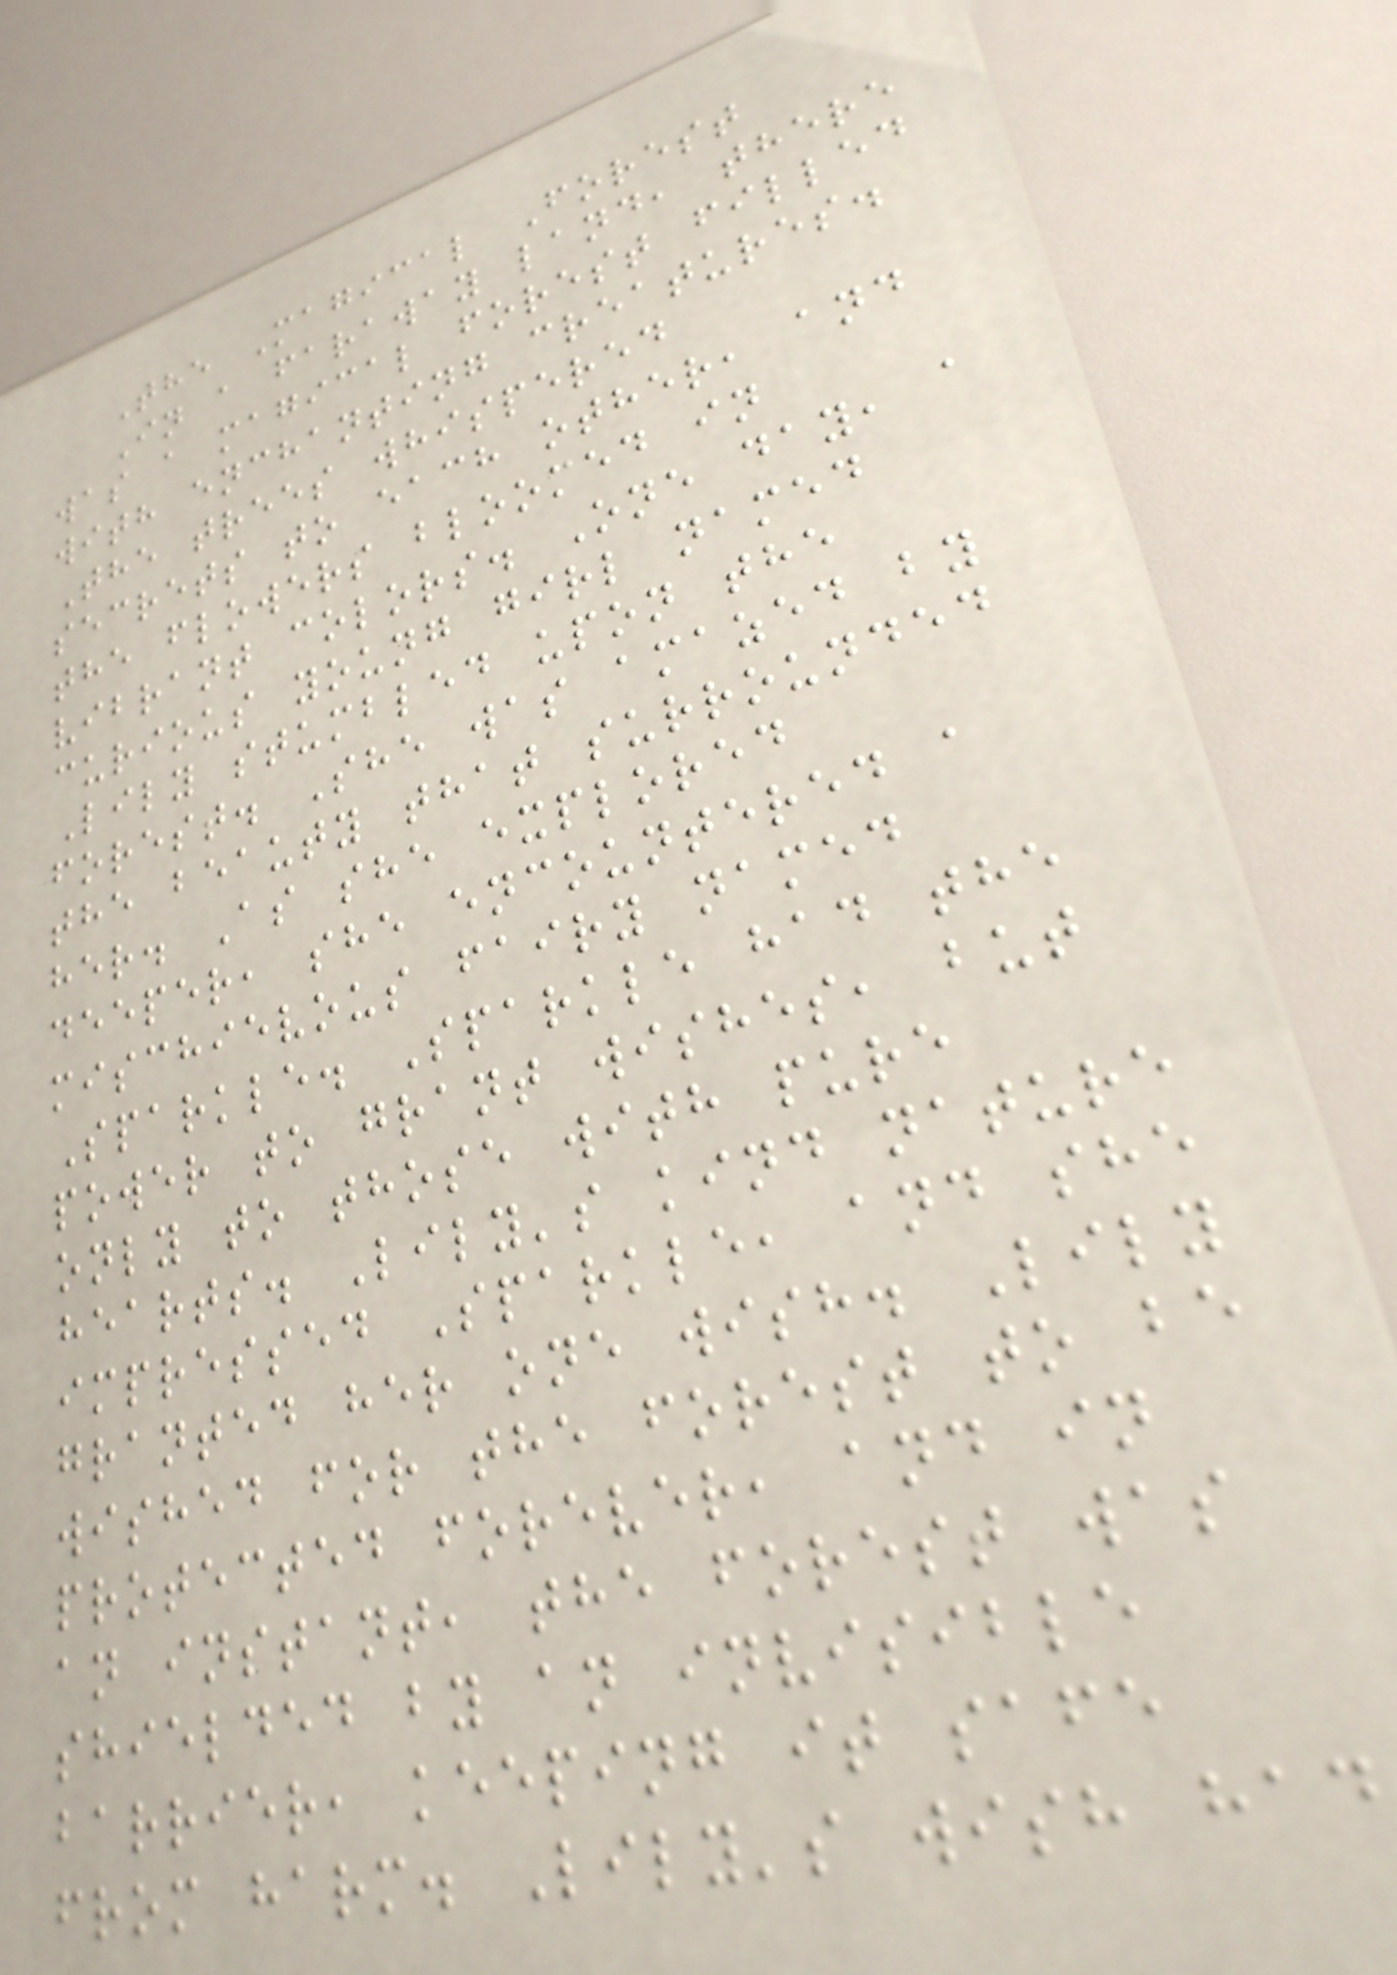The Magical Forest
In a faraway land, there
was a magical forest filled
with enchanting creatures.
The trees whispered
secrets to each other, and
the flowers bloomed in
vibrant colors. One day, a
curious young girl named
Lily stumbled upon the
forest. She was amazed by
the beauty that surrounded
her. As she explored
deeper, she encountered a
mischievous fairy named
Sparkle. Sparkle had the
power to grant wishes, but
only to those with pure
hearts. Lily's kind nature
impressed Sparkle, and she
granted her one wish. Lily
wished for the forest to be
protected forever, and in
an instant, the forest was
shielded by an invisible
barrier, keeping it safe
from harm. Lily's wish had
